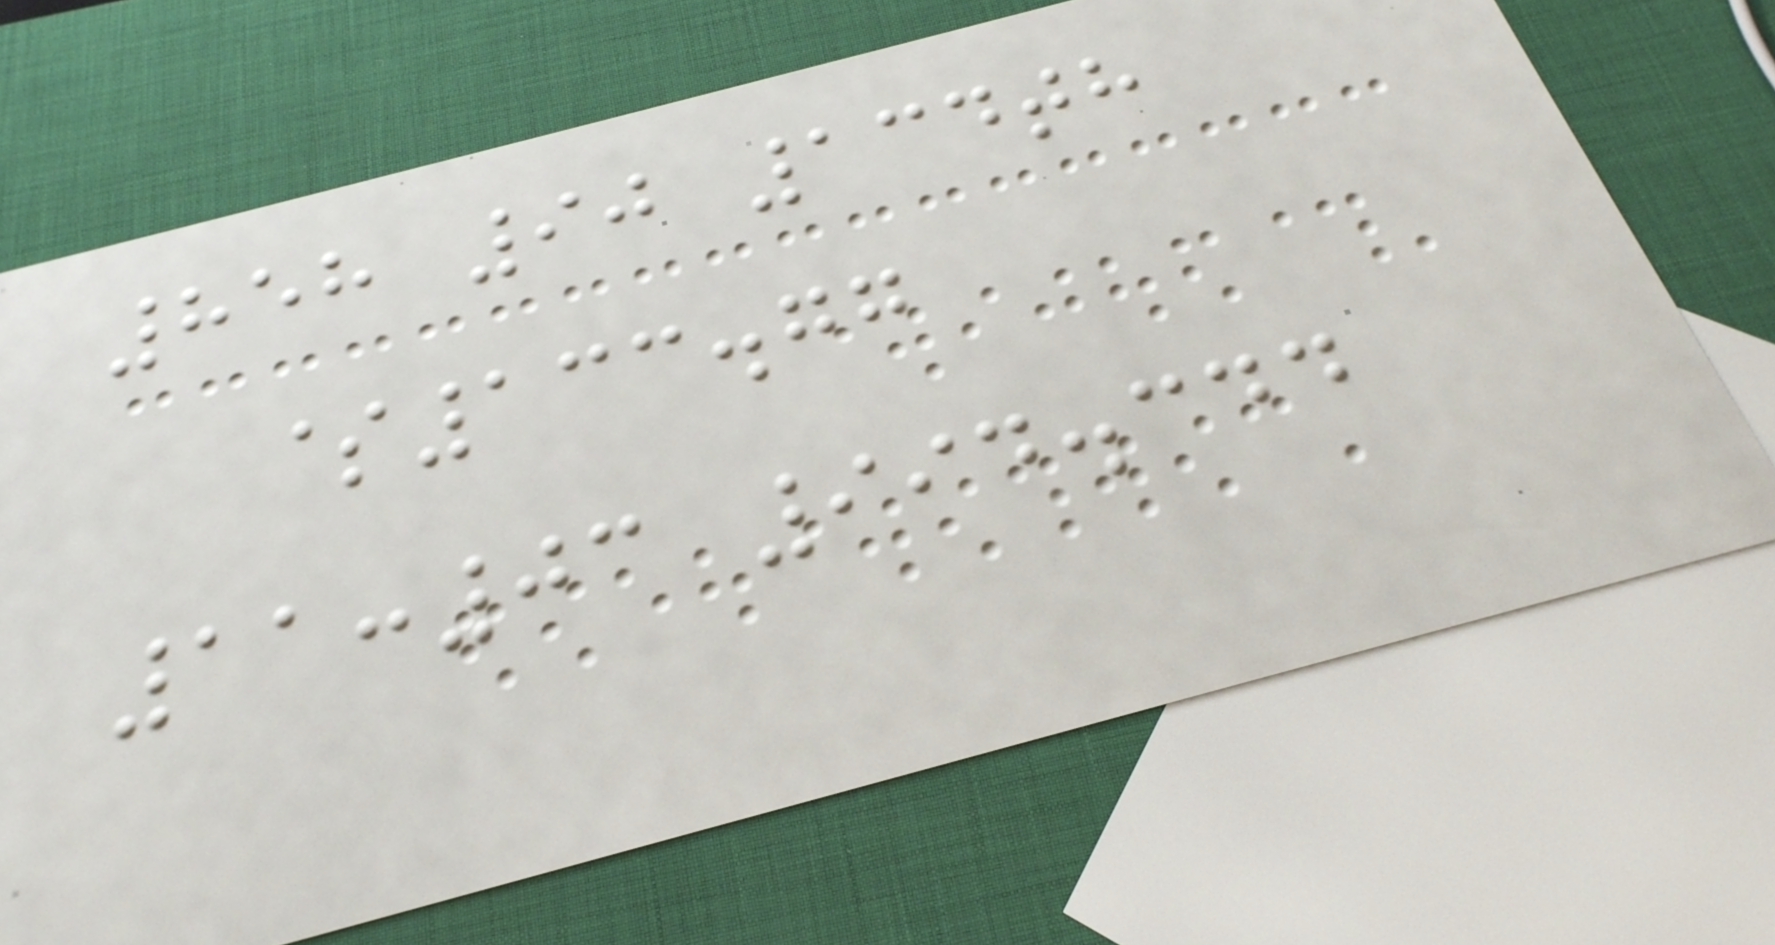858 90 134th
$133.77
11:03 994.344
